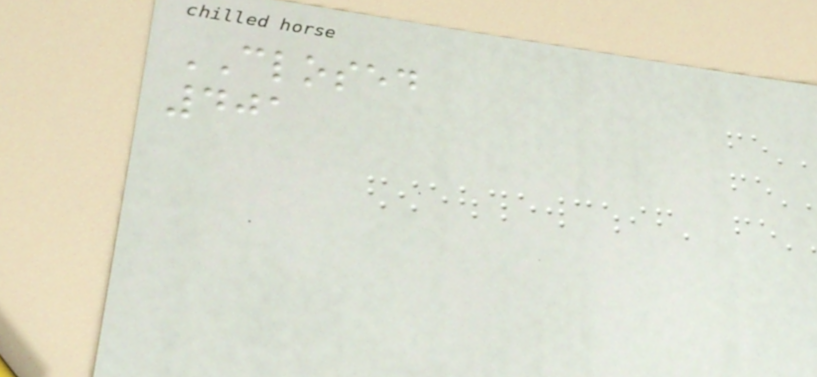CLOSED
401
